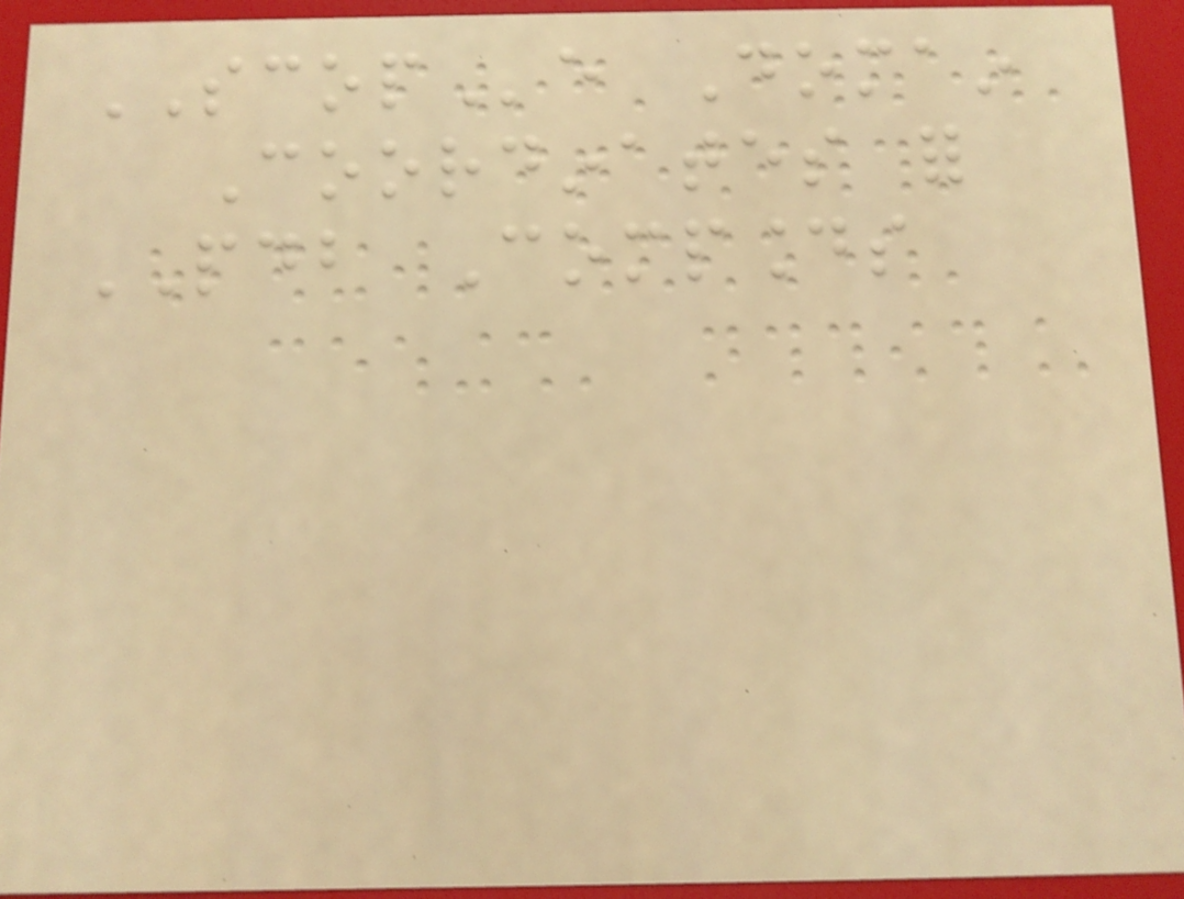SCOPe Domain
Coordinates for
PDB Compounds
